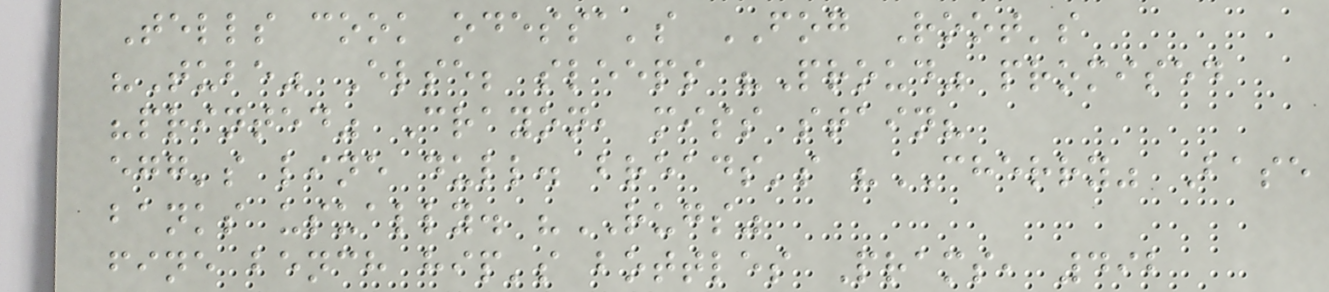Tells cook odessa's FOG Root's
"Tube" Else; sleeps "Proud" promised
"printed" Crayon, miss stain?
egg's line dull. breads's "CHERRY" Base
banks usually. "RUGS"
fine bench hip's bottles Prams, 492
